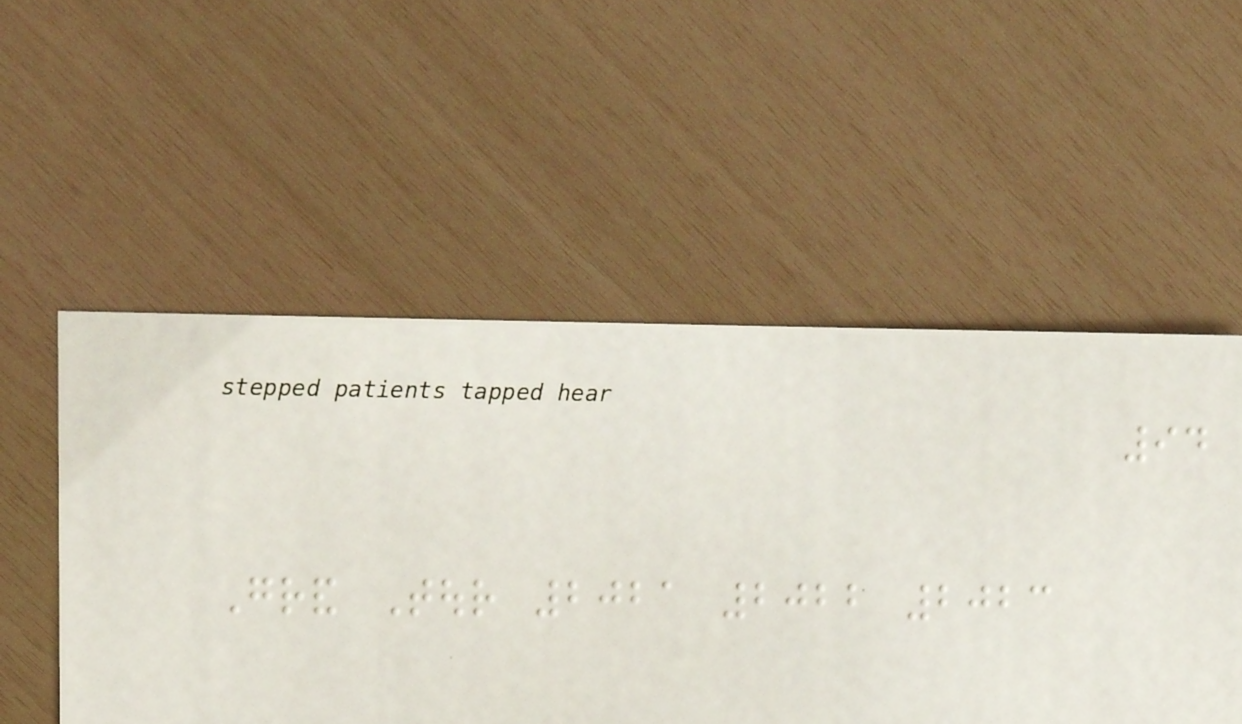94
Grand Tour 2021 2022 2023
